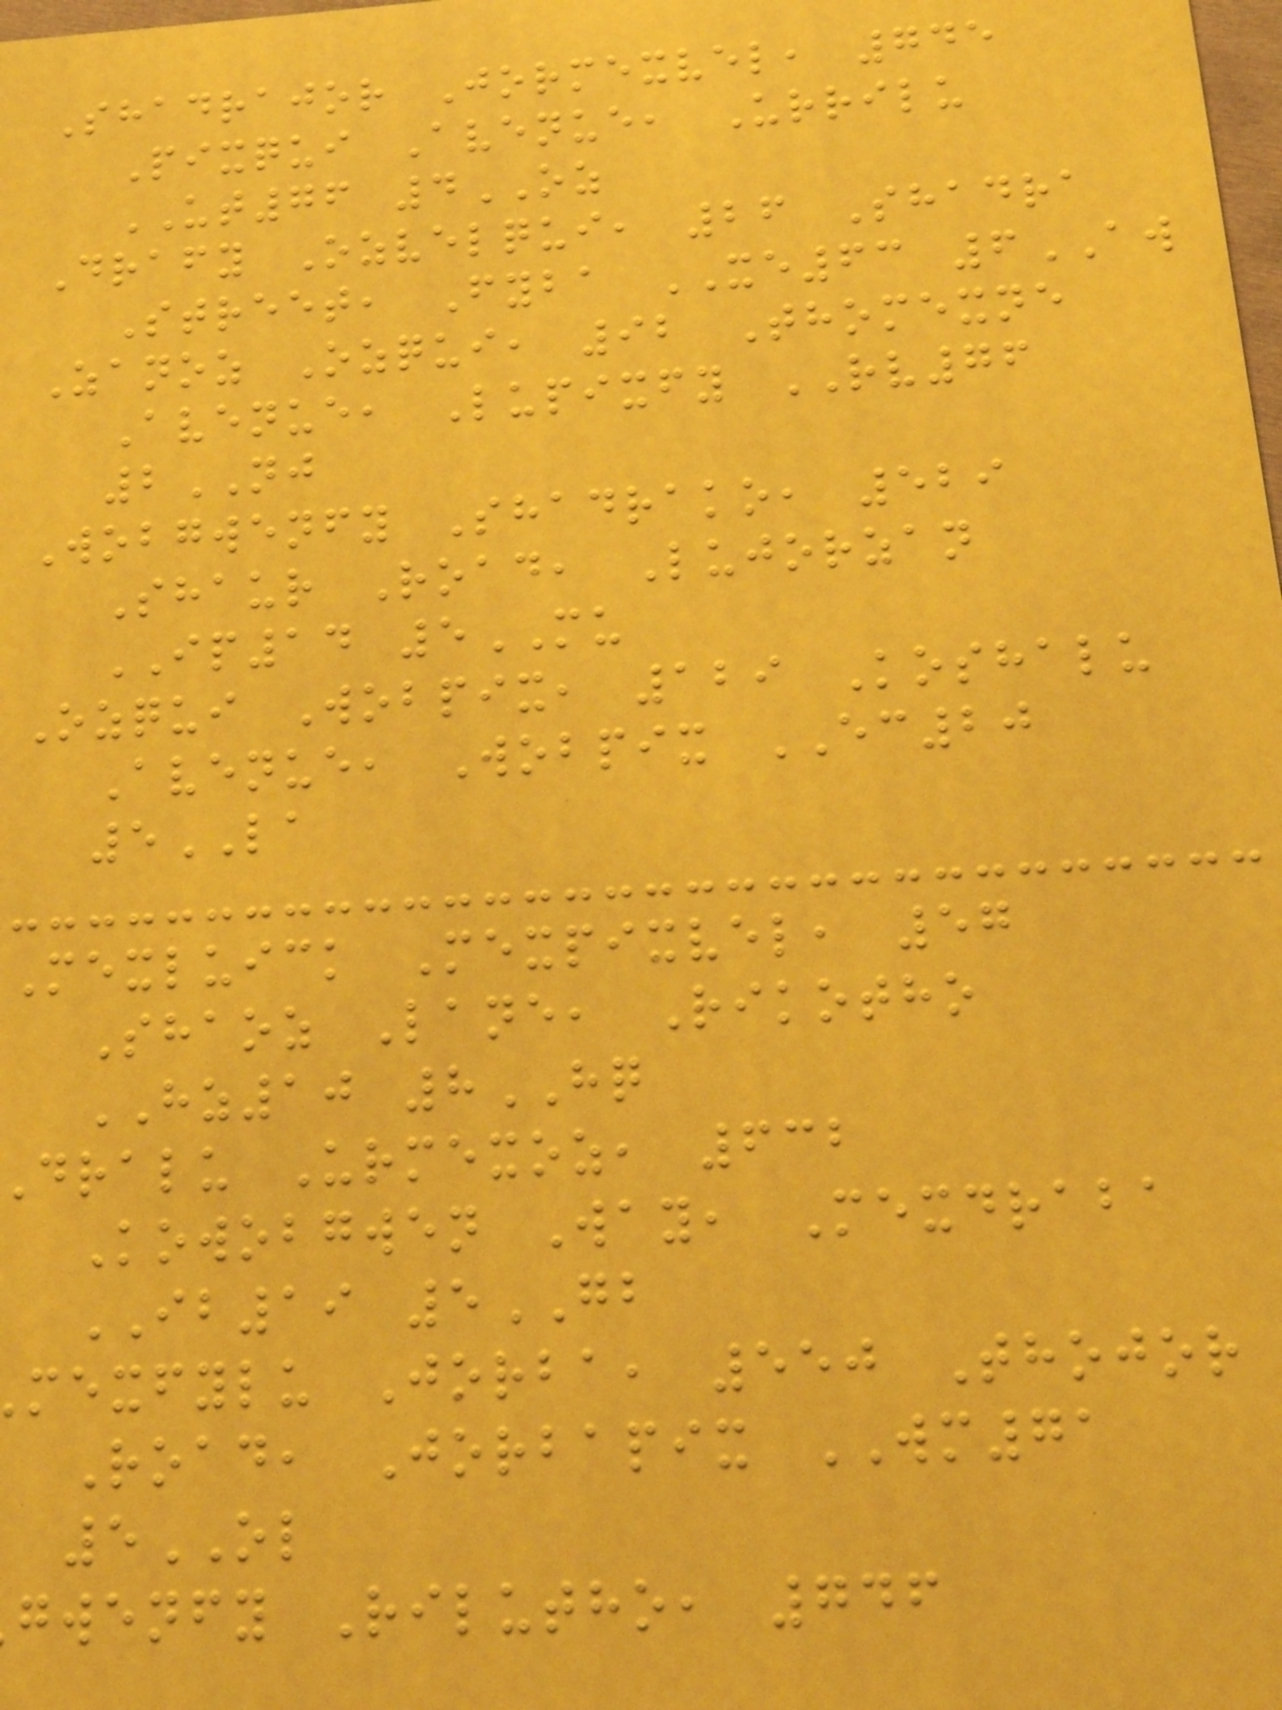Shadrajor Jormexvel, 745
Pixqui Avenue, Urrilu
UT76 4OZ
Drafy Ozvelqui, 26 Shadra
Street, Fyba XE63 6AW
Zanoz Ozqui, 92 Thomexne
Avenue, Lupixfy RV76
2NJ
Wobgwenfy Shadrako, 529
Shaur Road, Lujorzan
IP14 5MU
Ozqui Wobpix, 129 Koshalu
Avenue, Wobpix EC20
5LA
Mexluick Mexpixvel, 57
Shaoz Lane, Rikotho
HZ10 8HQ
dralu Urmexoz, 632
Kowobgwen Way, Mexdraba
IB19 5GB
mexfylu Jorba, 550 Thojor
Road, Jorbapix WM71
5OL
gwenfy Rilutho, 746
